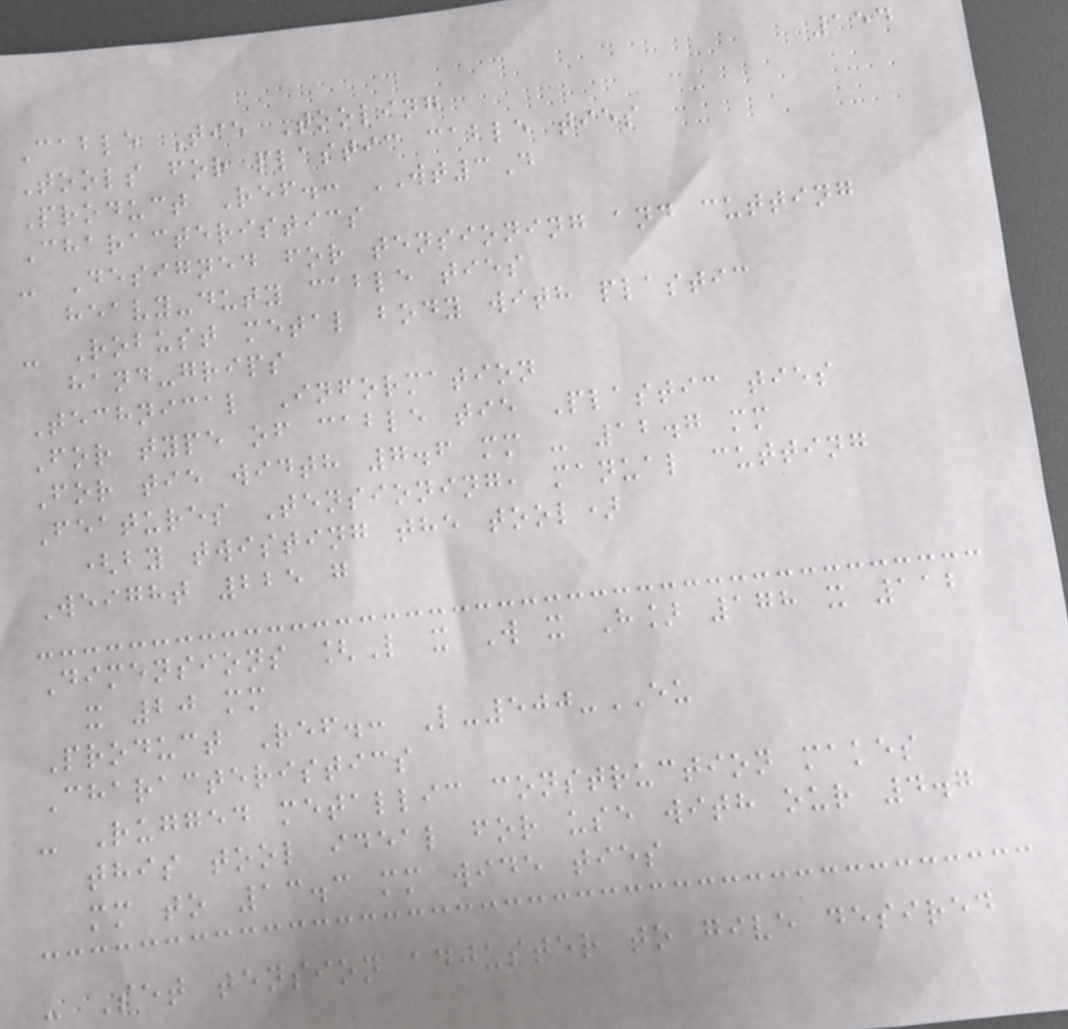154
Cable Tie Tooling
Tools for plastic cable ties
Product Ref.: WT3D
Characteristics
- Designed for tensioning and cutting
heavy-duty cable ties
- Robust metal body with plastic
hand-grips
Technical Information
For type of cable tie Plastic ties
For tie width 7.6 mm - 12.7 mm
Features Tensioning, manual cutting
(by twisting the tool)
Weight 225 g
Dimensions [L x W x H] 178 x 112
x 20 mm
Product Ref.: L-500-EU
Characteristics
- Rugged metallic construction makes
this tool ideal for use with our 4.7
mm to 13.3 mm wide ties
- Set tension adjuster to give desired
